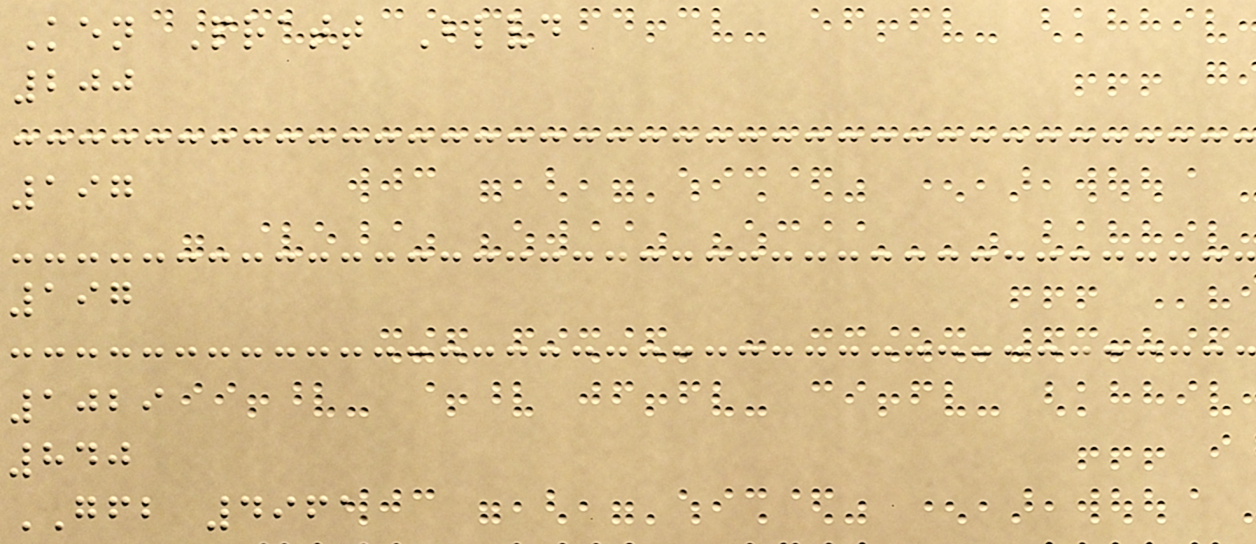Ken Pratt Blvd
200
197
197
1029
840
GFB 4961
